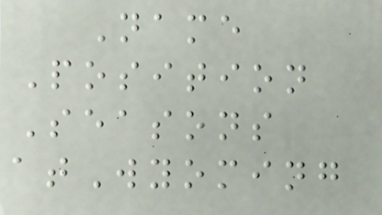Name
Position
Seasons
atWyoming
